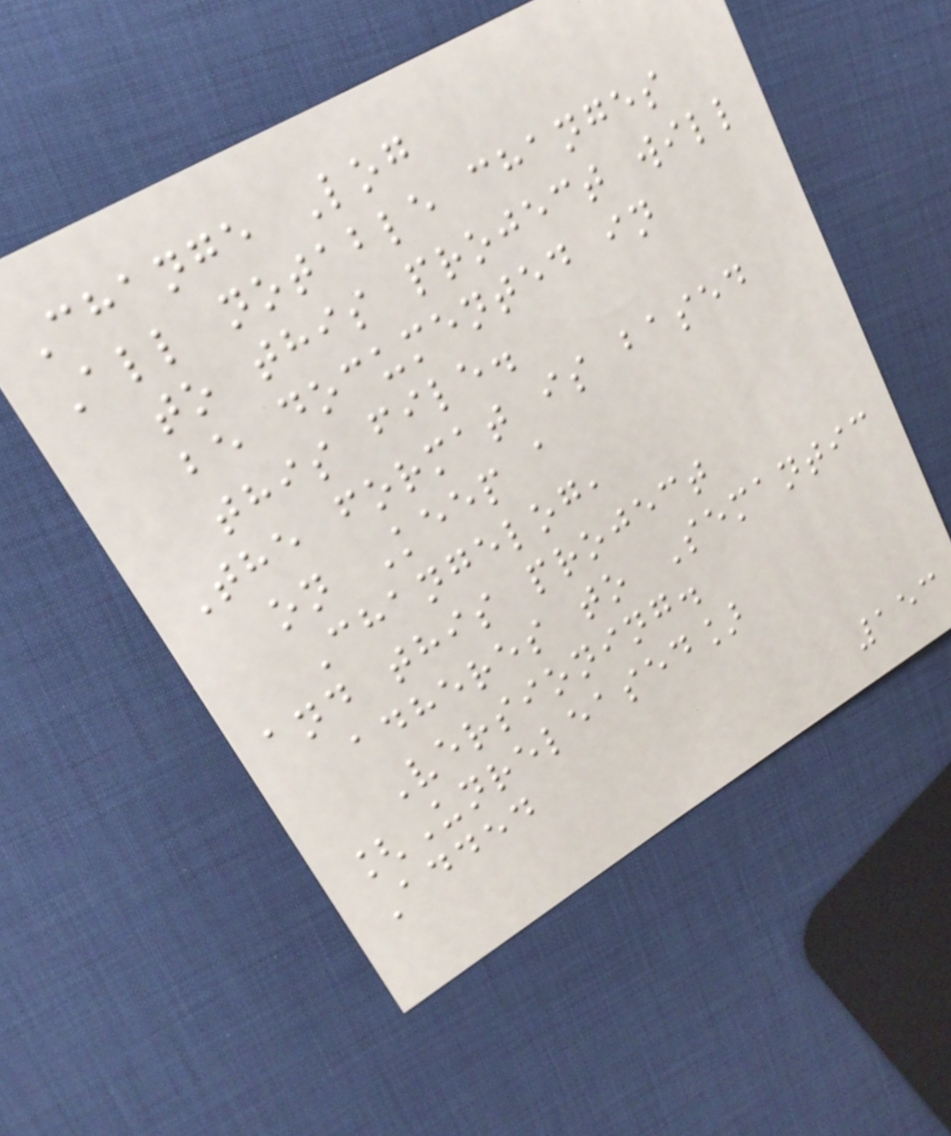Change Log
All notable changes
to this project will
be documented in
this file.
The format is based
on Keep a
Changelog,
and this project
adheres to Semantic
Versioning.
[Unreleased]
Added
153
